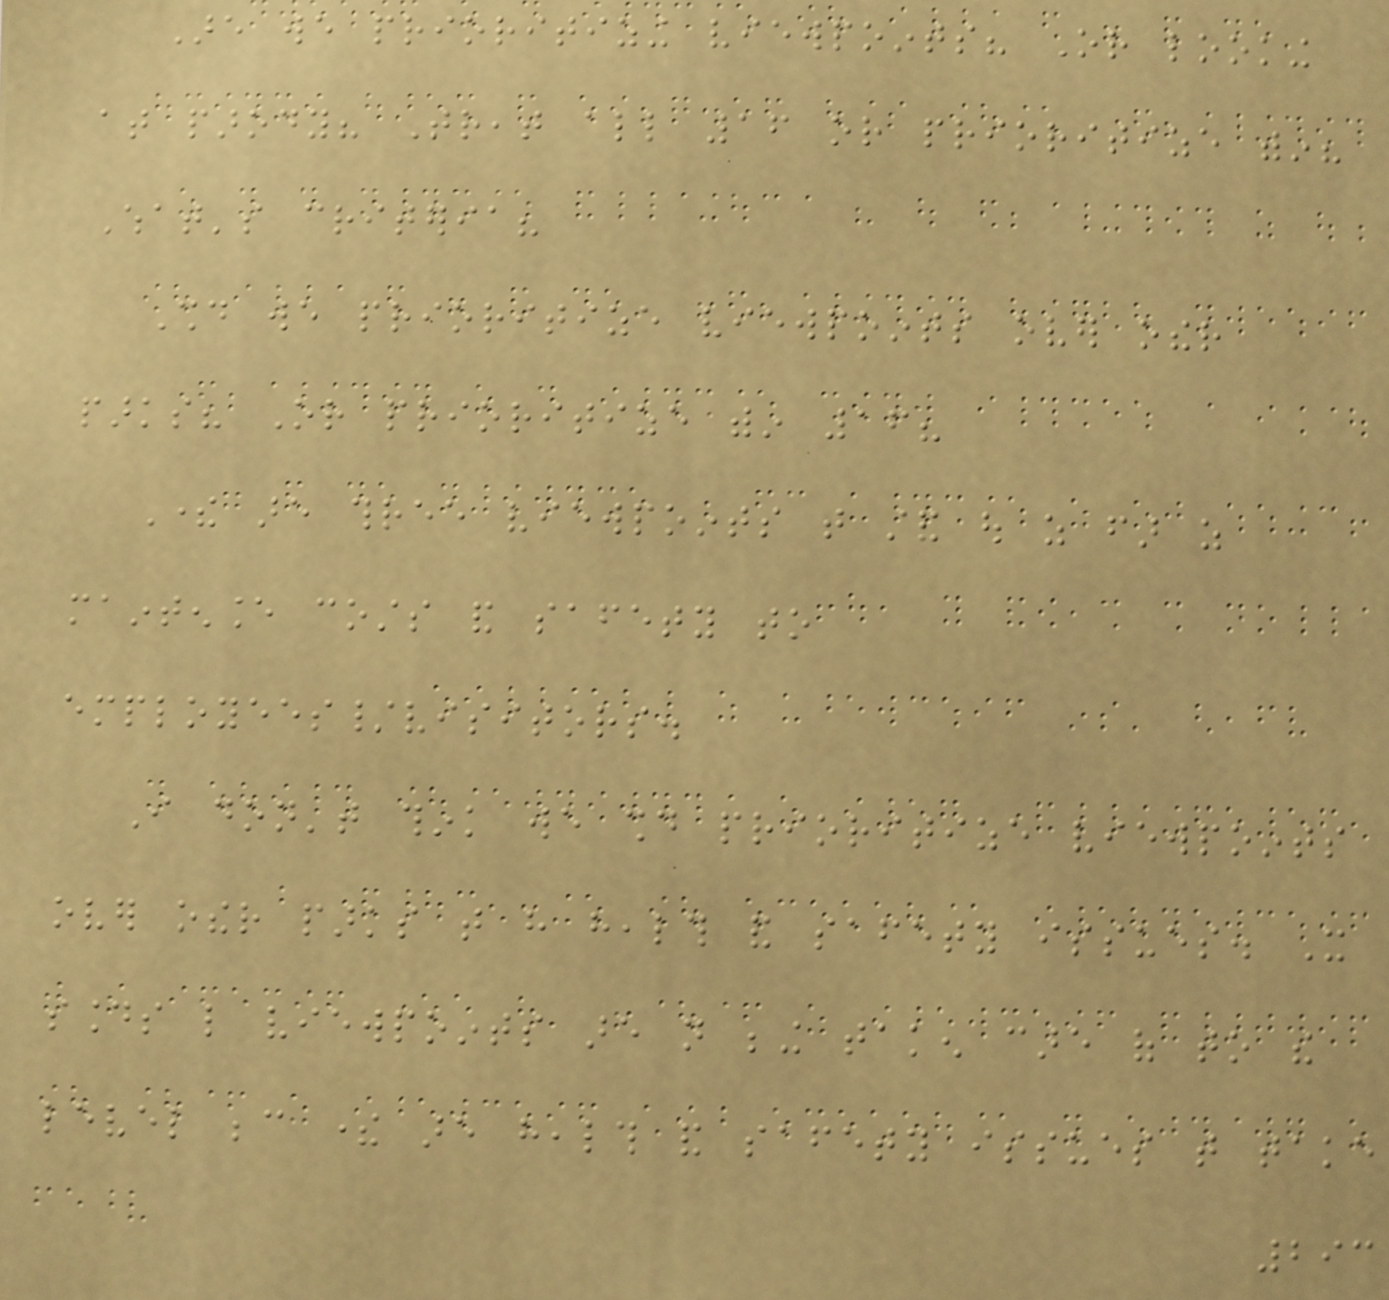Are we prioritizing viewpoints? Or looking
at parody? Treat all 16 or prioritize within?
What's criteria?
Should we prioritize viewpoints over other
parks? Or prioritize within 16?
There are three viewpoints that stand out as far as
maintenance costs and safety to
employees/visitors.
I don't think we should prioritize viewpoints
over other parks that have health and safety issues. It
sounds like viewpoints are not being taken care of to the
level because there are health and safety issues that take
293
